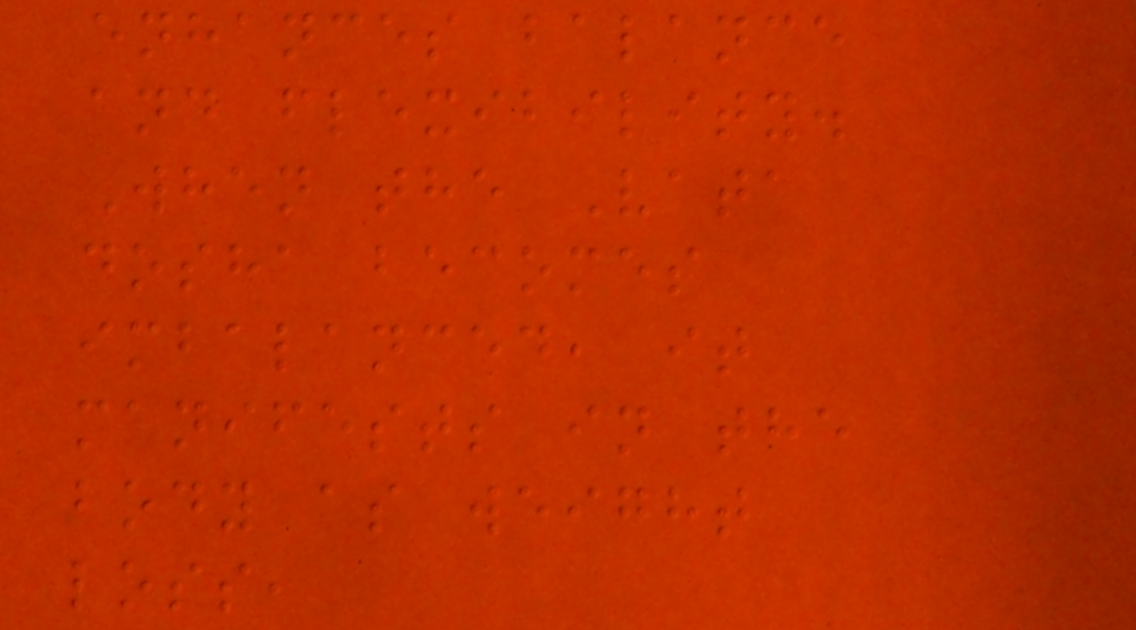enhances balance
and flexibility.
When the Vata
dosha becomes
imbalanced, it
manifests in the
body as weight
loss,
